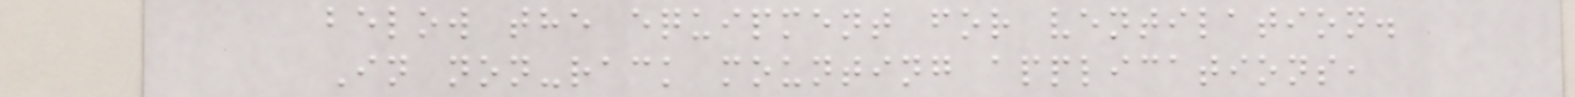below the equipment for ventilation.
In non-rack mounting applications,
